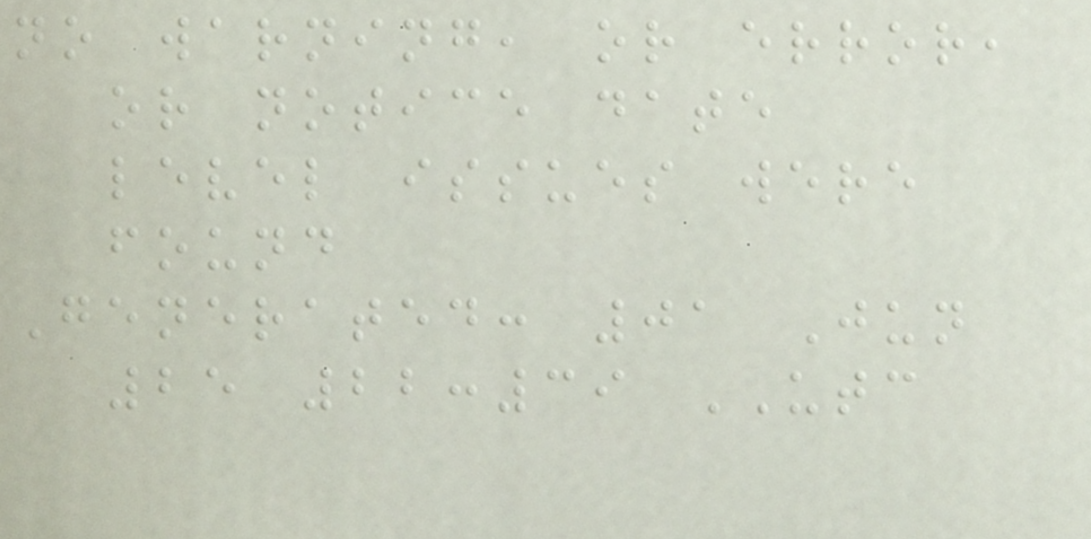no warning, or error,
or notice date
level issues were
found
Generated: 01 Jun
25 22:39 UTC
